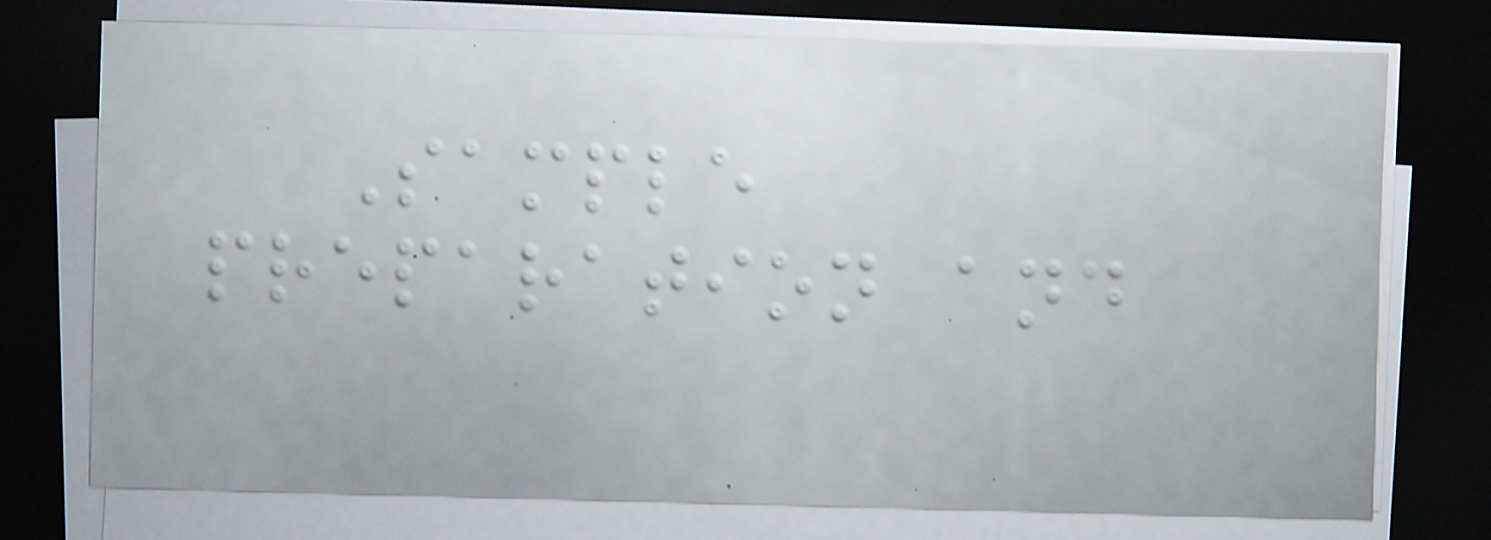Sample
preparation and
